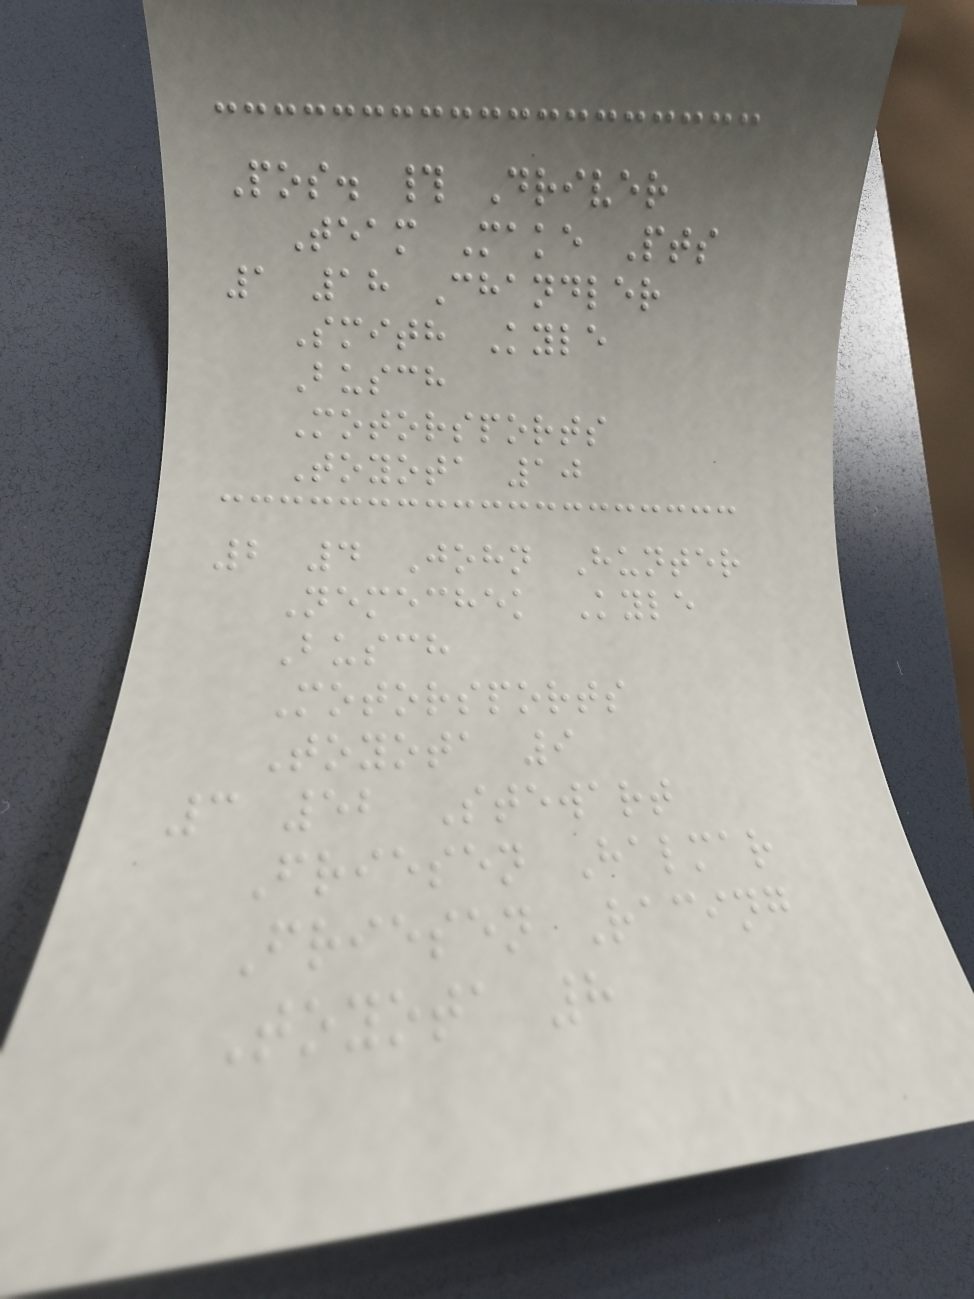Pos. # Driver
Team Make Pts
1 18 Chandler
Smith Kyle
Busch
Motorsports
Toyota 10
2 4 John Hunter
Nemechek Kyle
Busch
Motorsports
Toyota 9
3 52 Stewart
Friesen Halmar
Friesen Racing
Toyota 8
